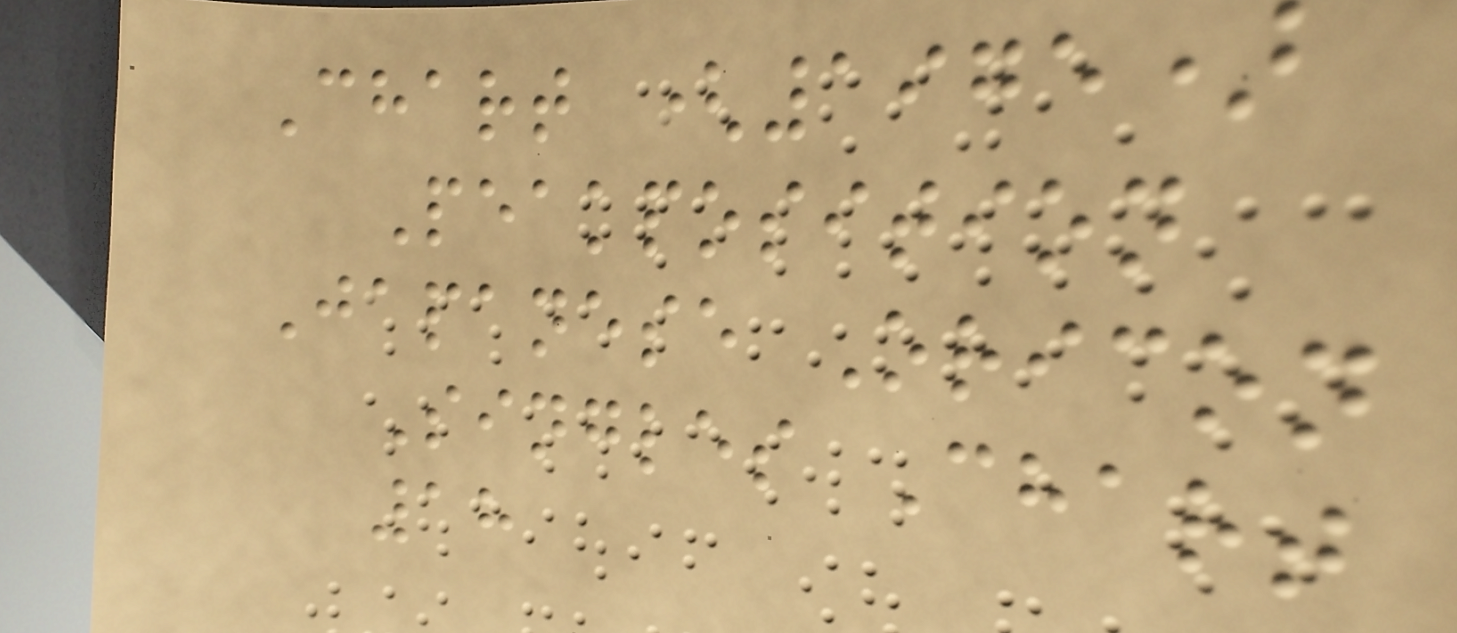Chart (1975)
Peakposition
Japanese Oricon
Singles Chart
18
